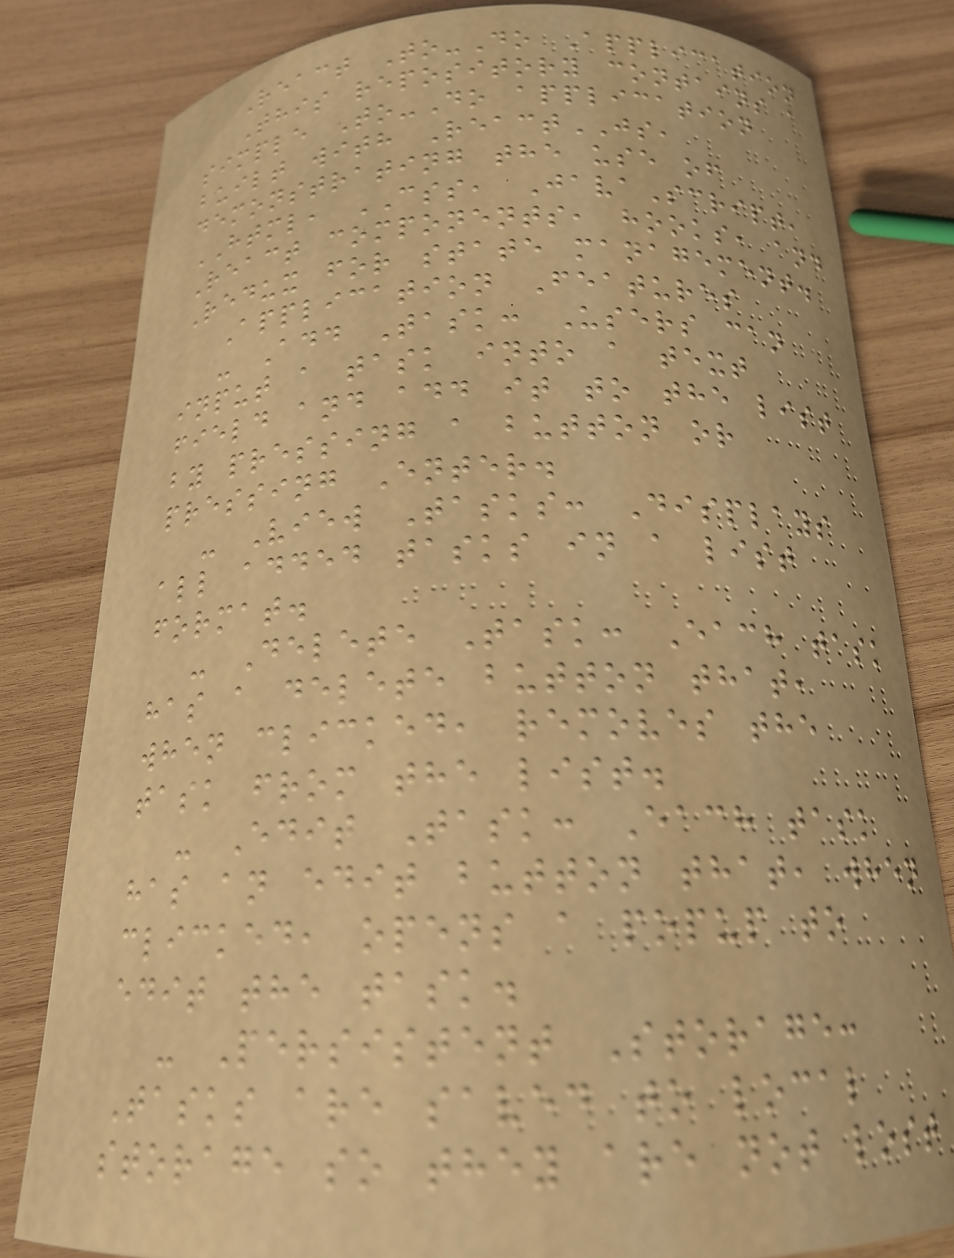React To-Do Application
This repository contains a
simple To-Do application
built with ReactJS,
demonstrating the use of
HTML, CSS, JavaScript,
React components, hooks, and
Redux for state management.
Application Features
- Add Task: Users can
input a task into a text
field and add it to the list
by pressing a button or
pressing Enter.
- View Tasks: Displays
all added tasks in a list
format.
- Delete Task: Each task
has a delete button that,
when clicked, removes the
task from the list.
- Edit Task: Each task
has an edit button that, when
clicked, opens a popup to
edit the task.
- Persistent Storage:
Tasks are saved to local
storage so they are not lost
